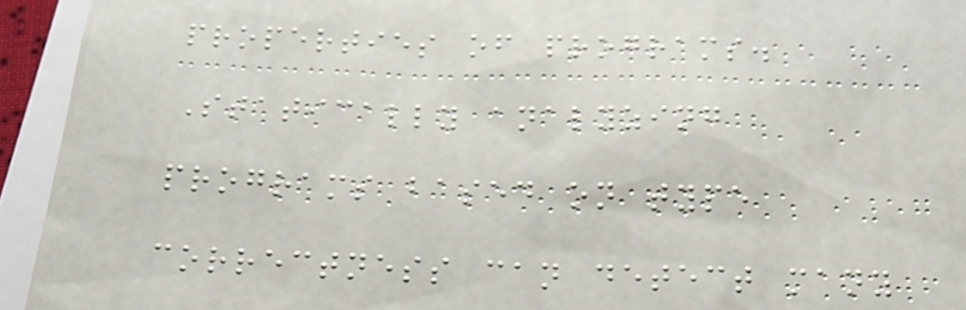properties of programs.
Statically analyzing
programs based on type
correctness can detect many
